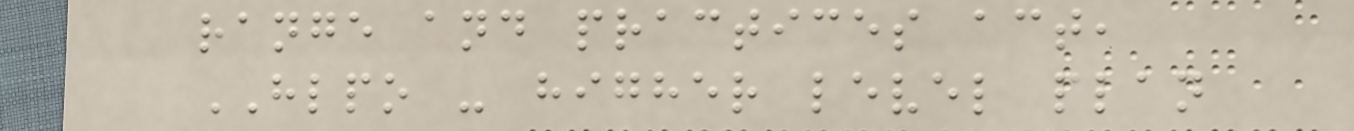range and practices act,
HLPO - higher level plan
